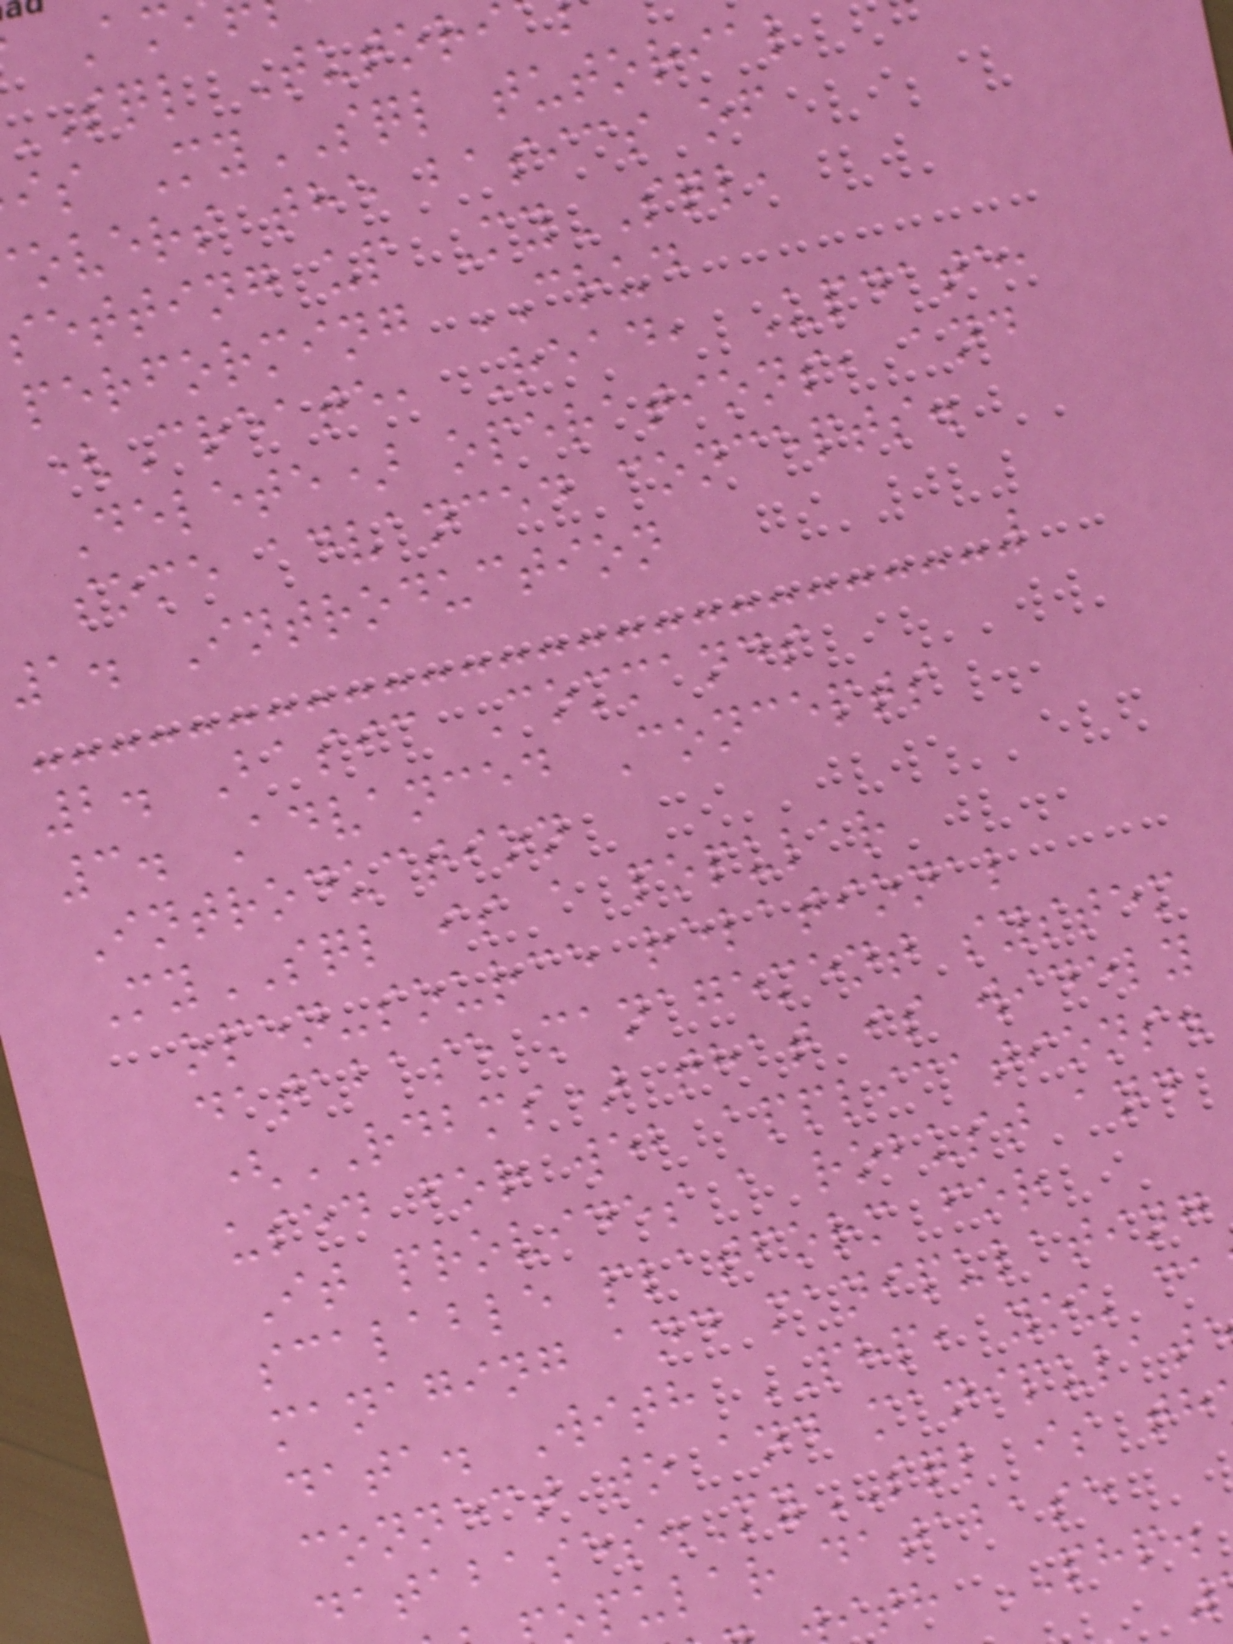sql Tutori
is MySQL tutorial
overs the basics of
setting up MySQL,
performing CRUD
(Create, Read, Update,
Delete) operations, and
some advanced concepts.
1. Introduction
2. Basic Commands
3. Advanced Concepts
Introduction
MySQL is a popular
open-source relational
database management system
(RDBMS) that is widely
used for web applications.
It provides a robust and
scalable platform for
managing and manipulating
data. With PHP, you ca
connect to and manipulat
databases.MySQL is th
pular database
ith PHP.
